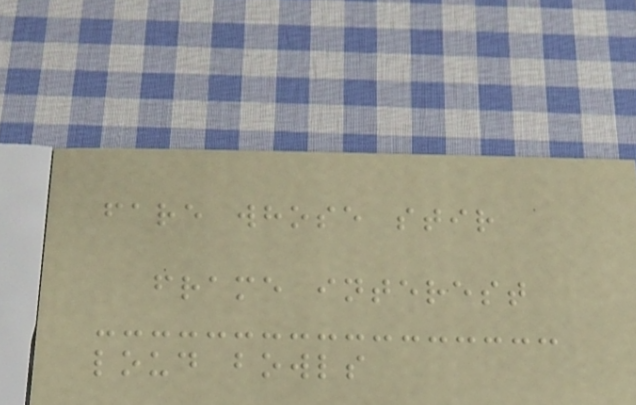fare whose stir
frame interest
loud bowls
